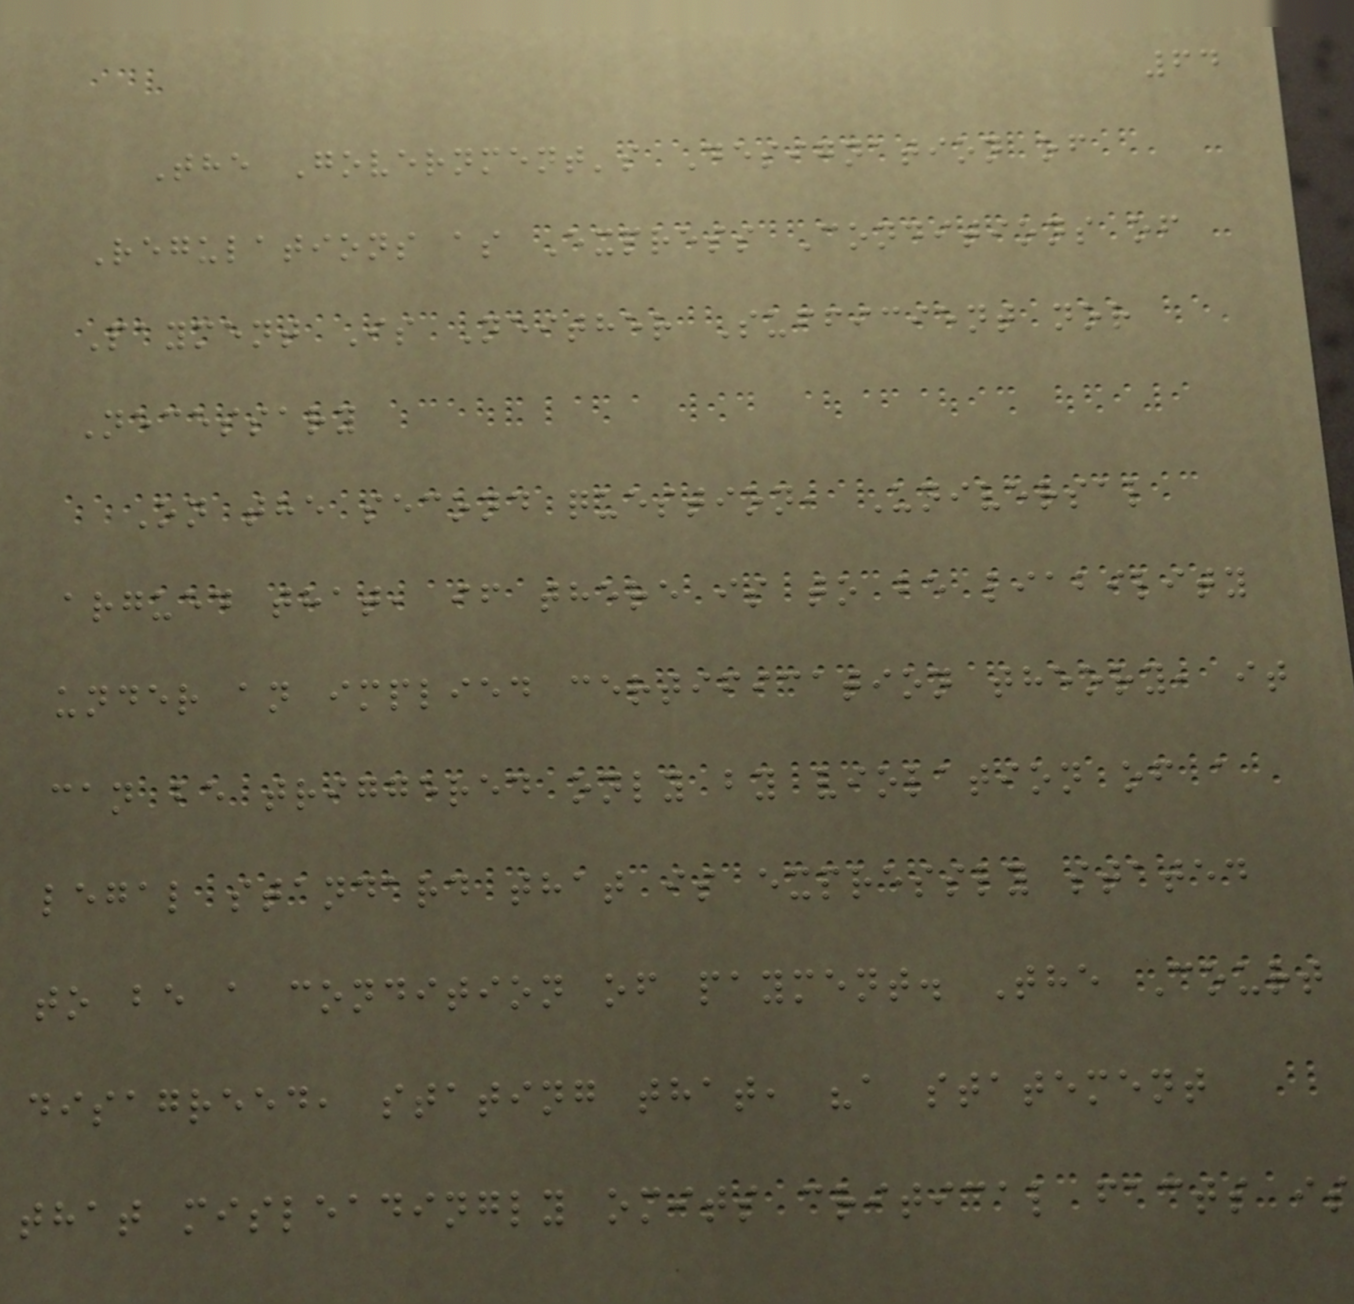64
The Government's Designation of
Regulations as Express Conditions of
Payment Is Neither Sufficient nor
Necessary
On the second question, Universal
argued that, if there is to be liability
under an implied certification theory, it
can be triggered only by violation of a
legal standard that is expressly stated
to be a condition of payment. The Court
disagreed, stating that, "a statement
that misleadingly omits critical facts is
